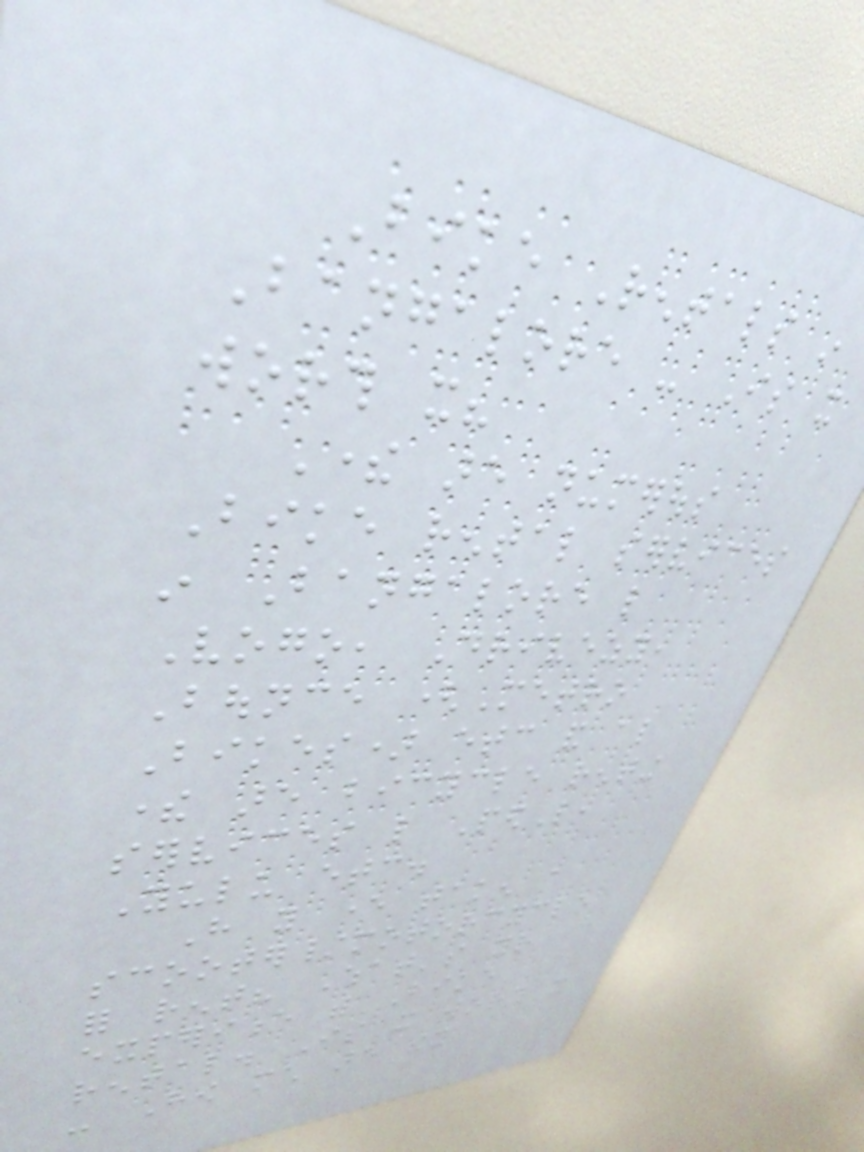Bike Rentals in
Bangalore - Is it
worth it?
There are numerous
Bike rental services
in Bangalore like
Vogo, Drivezy,
Bounce (Metro
Bikes) etc and also
there are bicycle renting
services like PedL,
Yulu etc.
Have you ever taken a
scooter/motorcycle
for rent? What's your
experience with Bike
rental. Is it worth it
- How much are they
